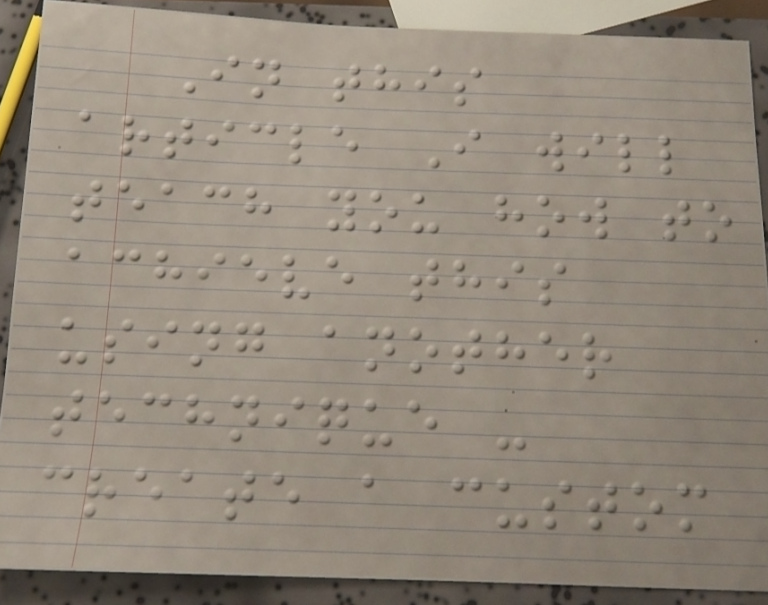In this
article I will
teach you how to
achieve this
using another
technique -
create a custom
